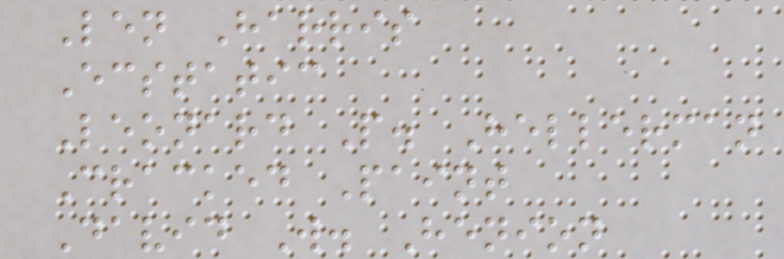Len Harris
Ecstatic
Leonard P. Hellerman
Cracked Paint
David W. Henion
